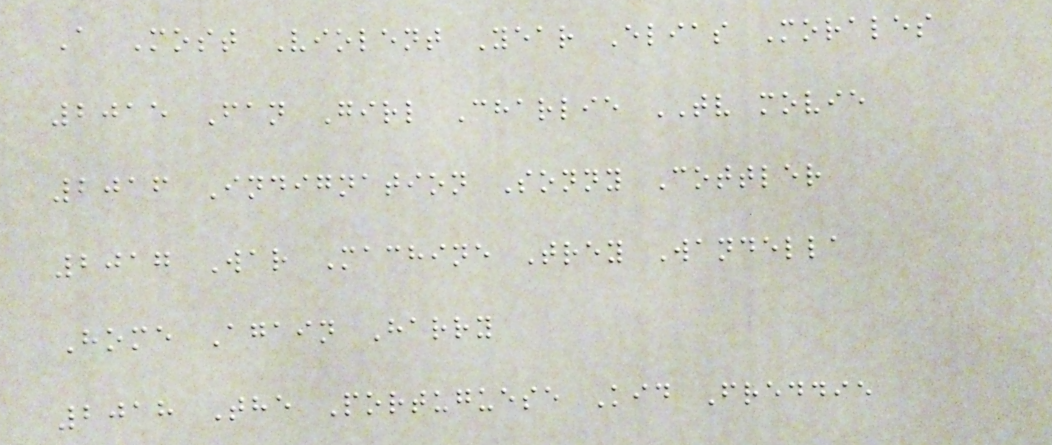A Most Violent Year Elias Morales
2015 Fan Girl Charlie TV movie
2016 Indignation Sonny Cottler
2017 War Machine Trey Wandella
Home Again Harry
2018 The Portuguese Kid Freddie
